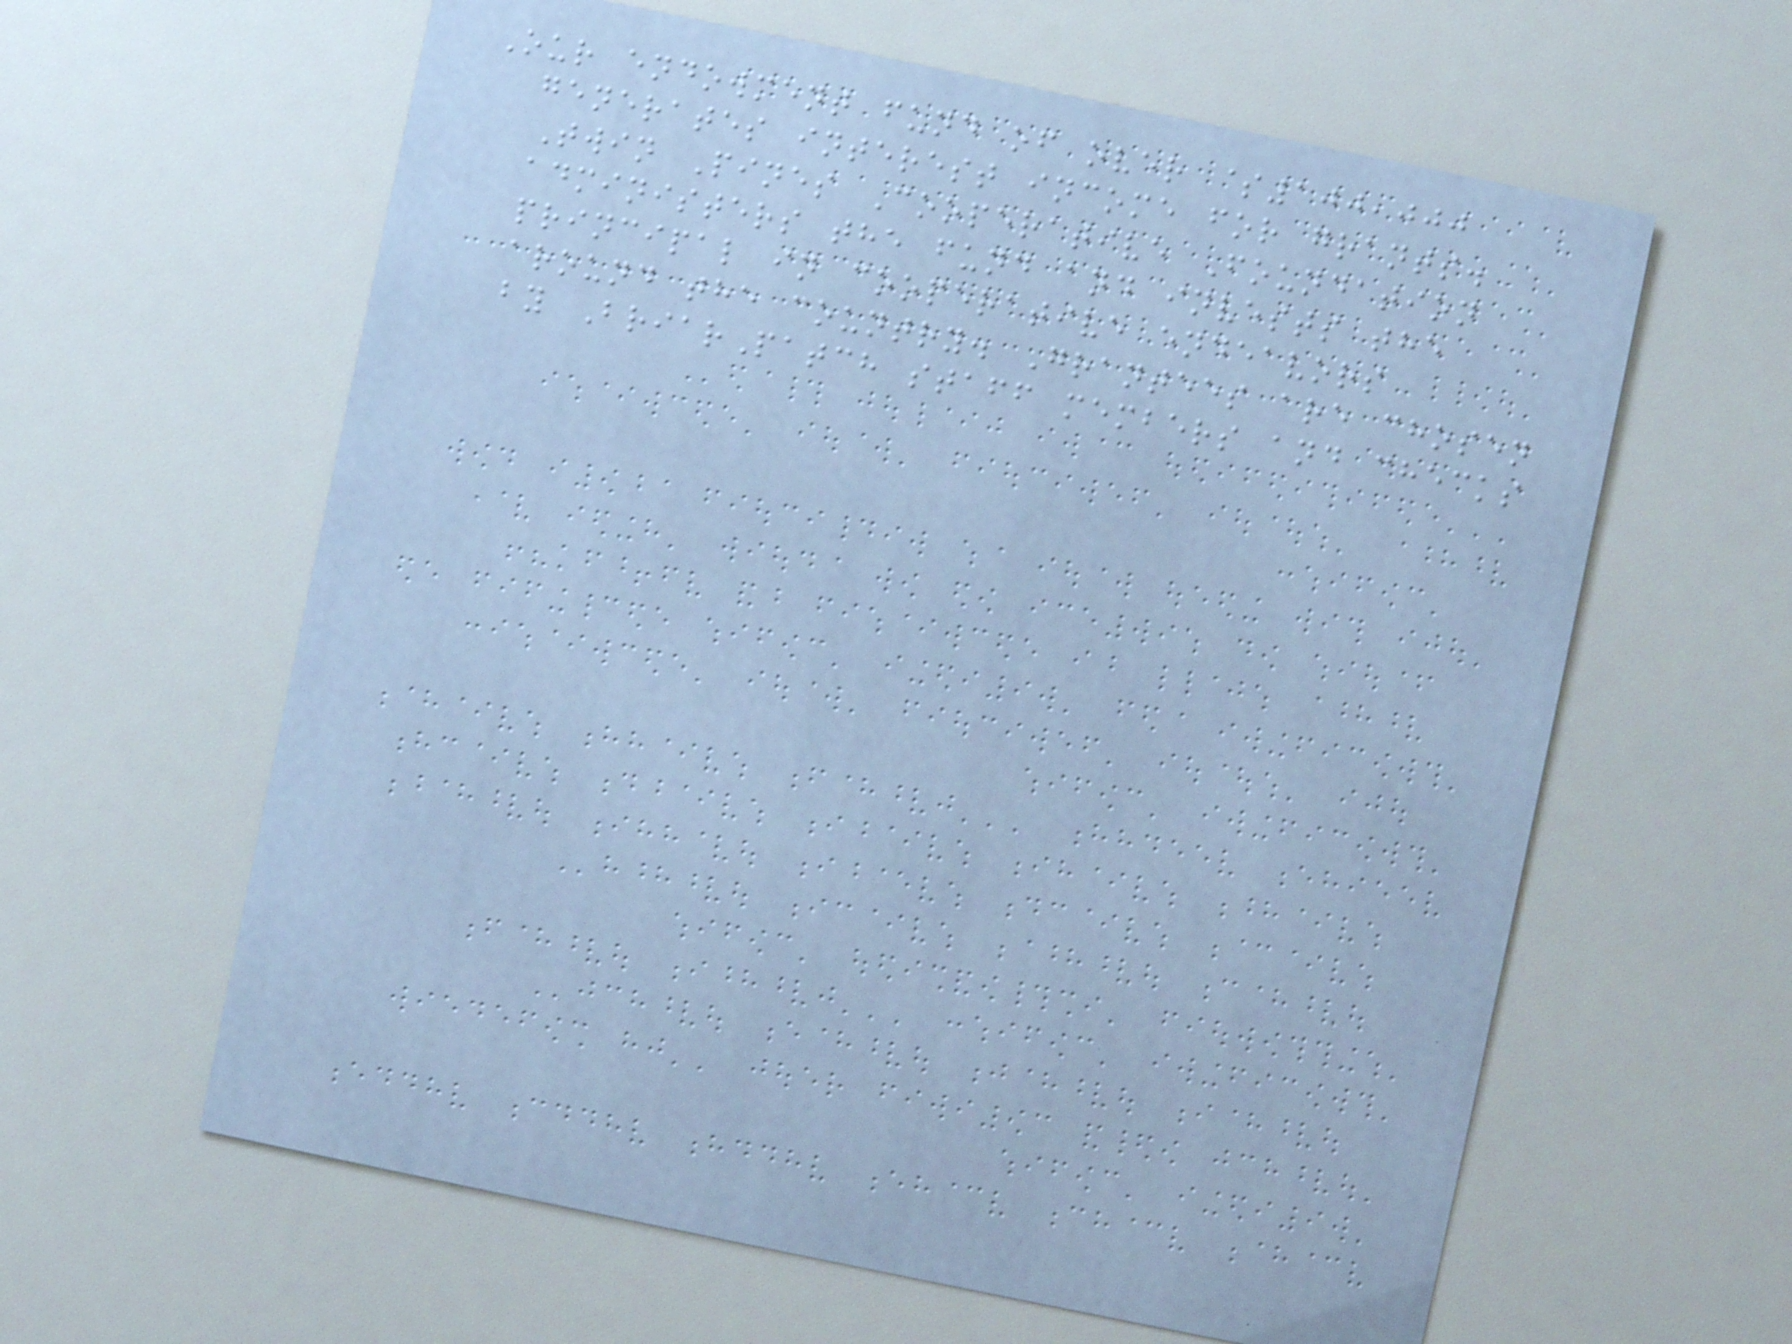Our endowment fund of over $100,000
generates interest income for grants.
Twin Pines Cooperative Foundation
administers the fund and invests the
principal in cooperative endeavors
around the country. Grantees are chosen
by BriarPatch staff members and checks
